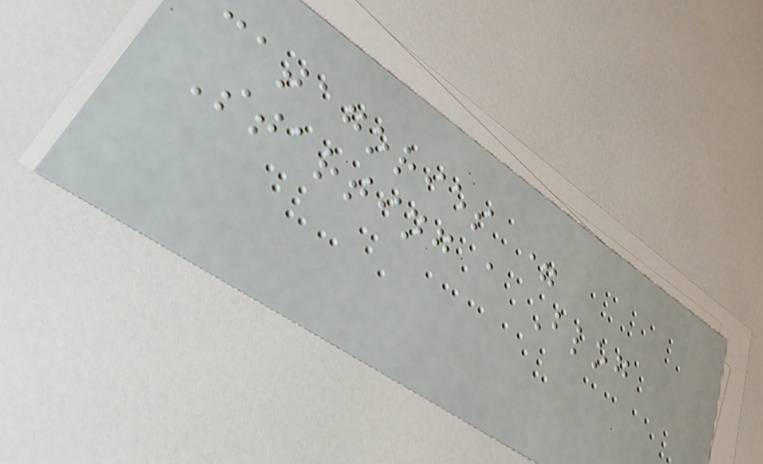catagories =
Starting a Blog
